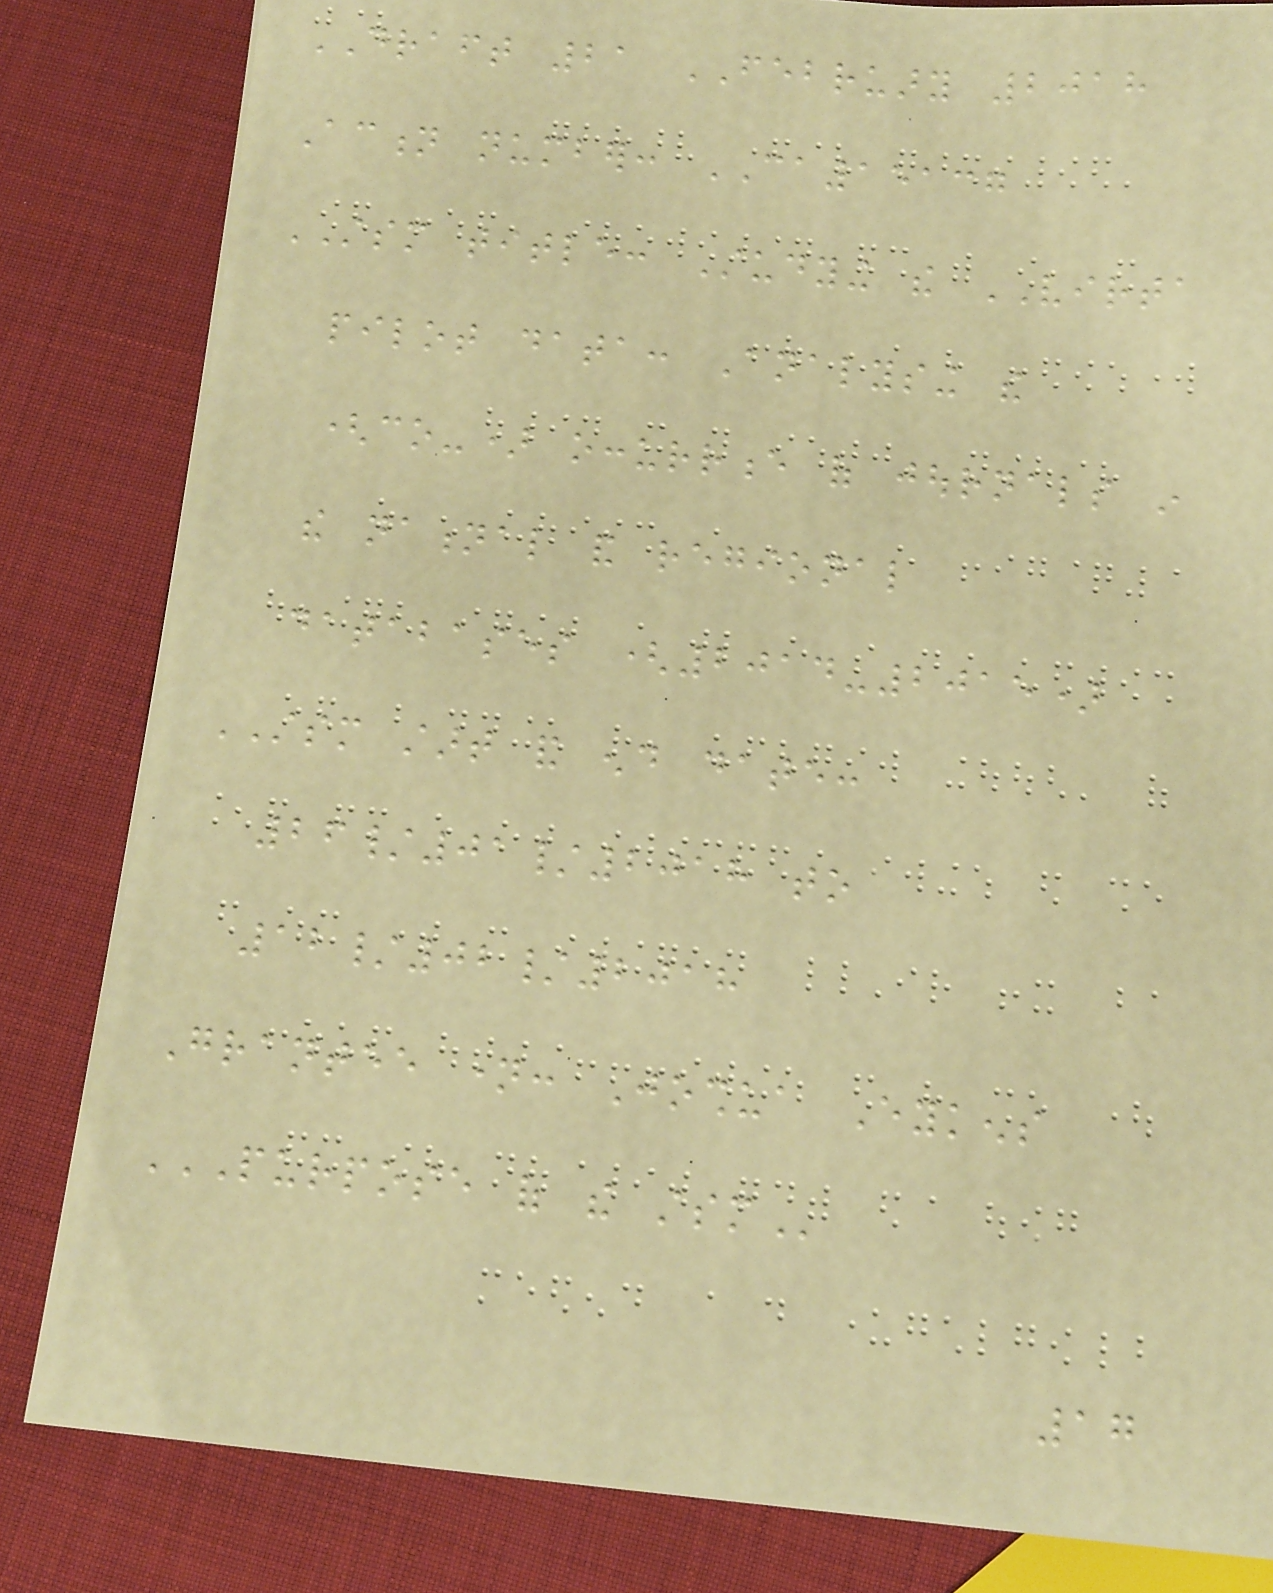DRAFT 21 FEBRUARY 2018
Action number: CA15137
STSM title: Studying the VIRTA
pilot data: Analysing the
(co-) occurrence of journals in
the national and regional
databases (2014-2015)
STSM start and end date:
26/01/2018 to
12/02/2018
Grantee name: Joshua Eykens
PURPOSE OF THE STSM
17
